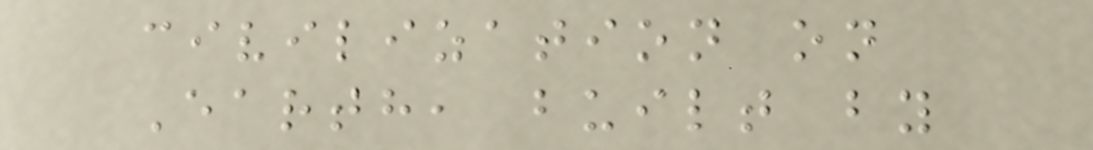civilization on
Earth, built by
